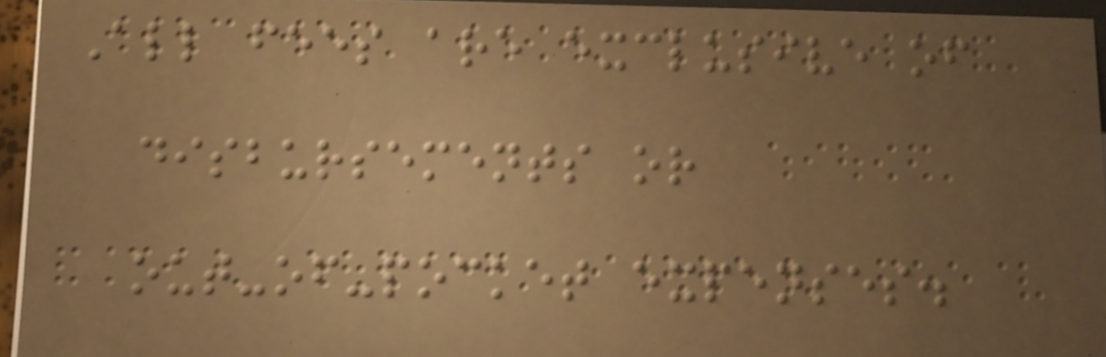All fees are exclusive of
disbursements or
out-of-pocket expenses.
